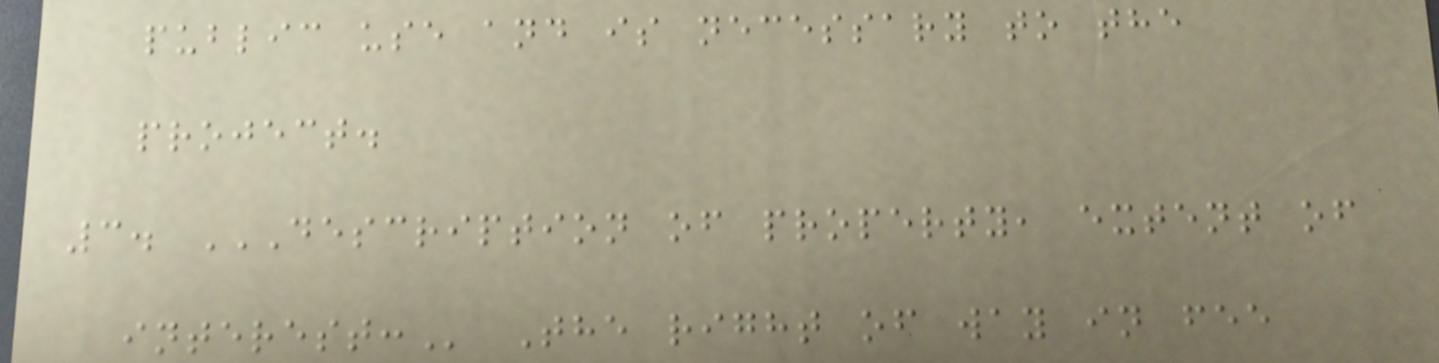public use and is necessary to the
project.
3. DESCRIPTION OF PROPERTY, EXTENT OF
INTEREST: The right of way in fee
